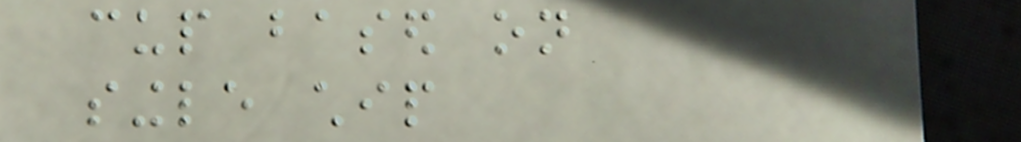cup based on
single chip
